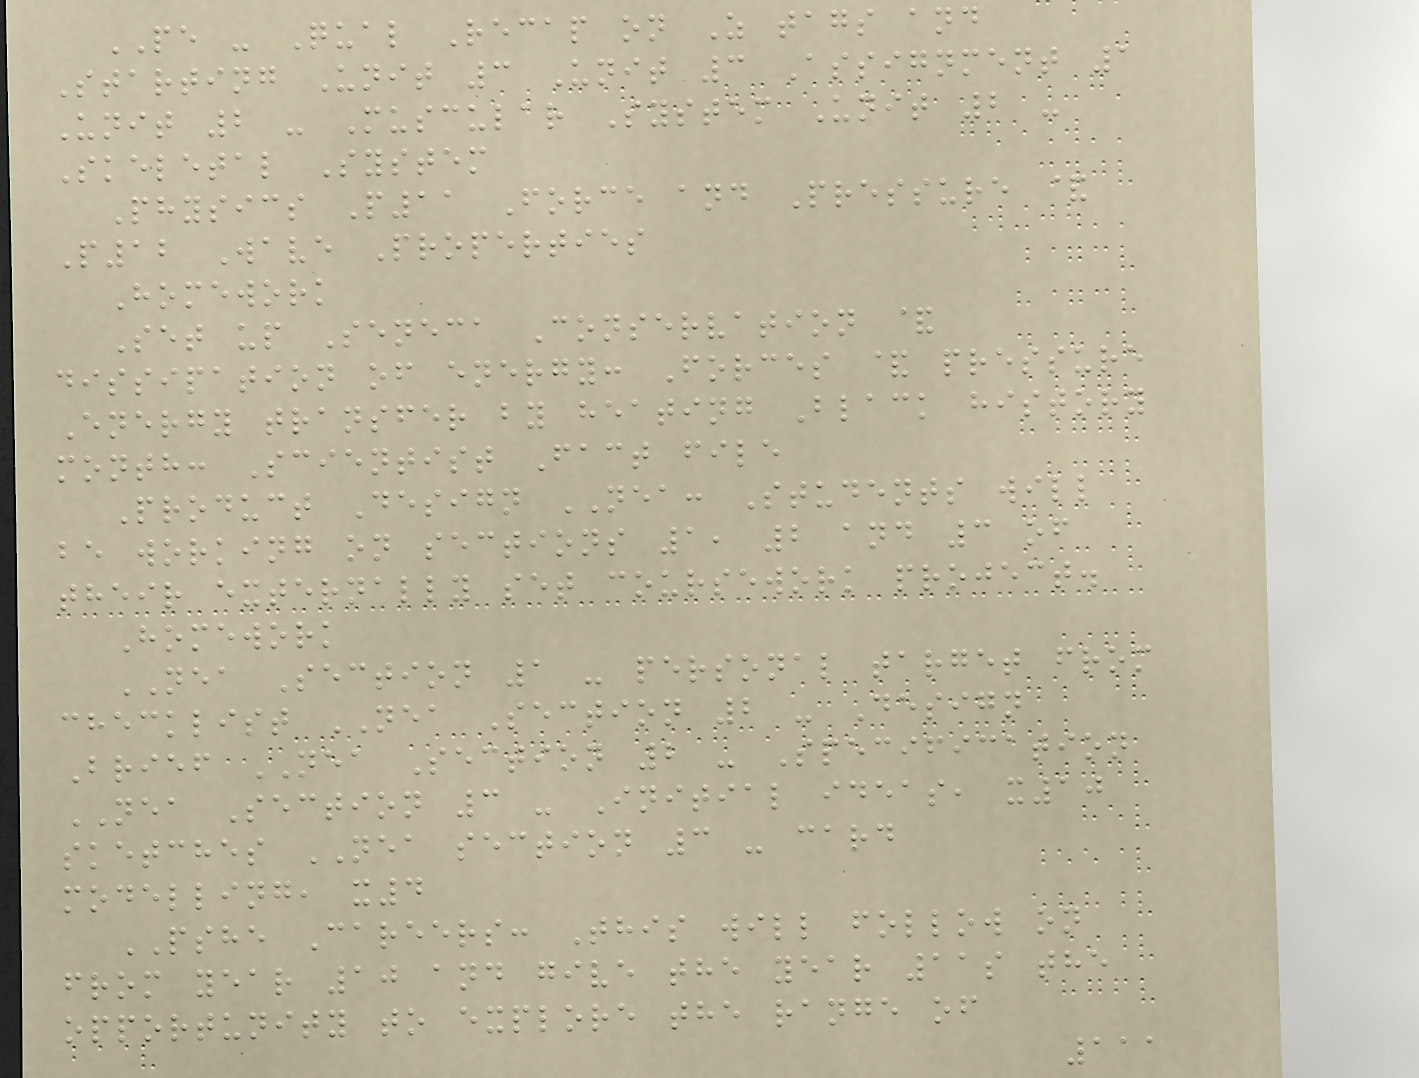PE - Qual Recap on Z tags and
Starting Unit 3 Unit 3 Assignment 1
Unit 2 - Muscular System Unit 2 -
Skeletal System
Physics P11 Force and Pressure &
P12 Wave Properties
Homework
Set up Seneca Conservation &
dissipation of energy: Forces & pressure
Energy transfer by heating Black history
month: Scientist Fact file
Product Design NEA: Students will
be working on sections 1, 2 and 3 of
their externally set coursework project.
Homework
NEA Section 1 - personal target from
checklist NEA Section 2 - Design
Brief NEA Section 2 - Specification
NEA Section 3 - Initial ideas, x10
sketches NEA section 3 - card
modelling, x4
PSHE Careers: This will follow on
from year 10 and give the year 11s the
opportunity to explore the range of
111
